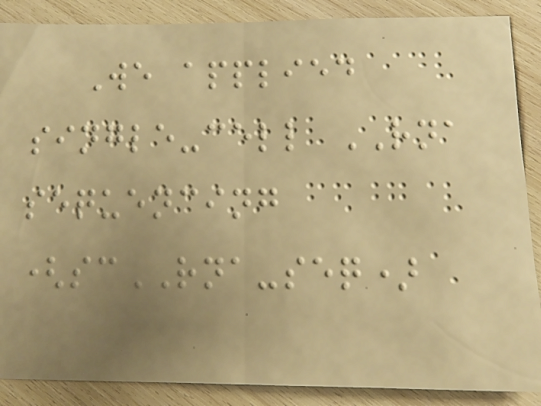We applied
single-cell RNA
sequencing
(scRNA-seq)
